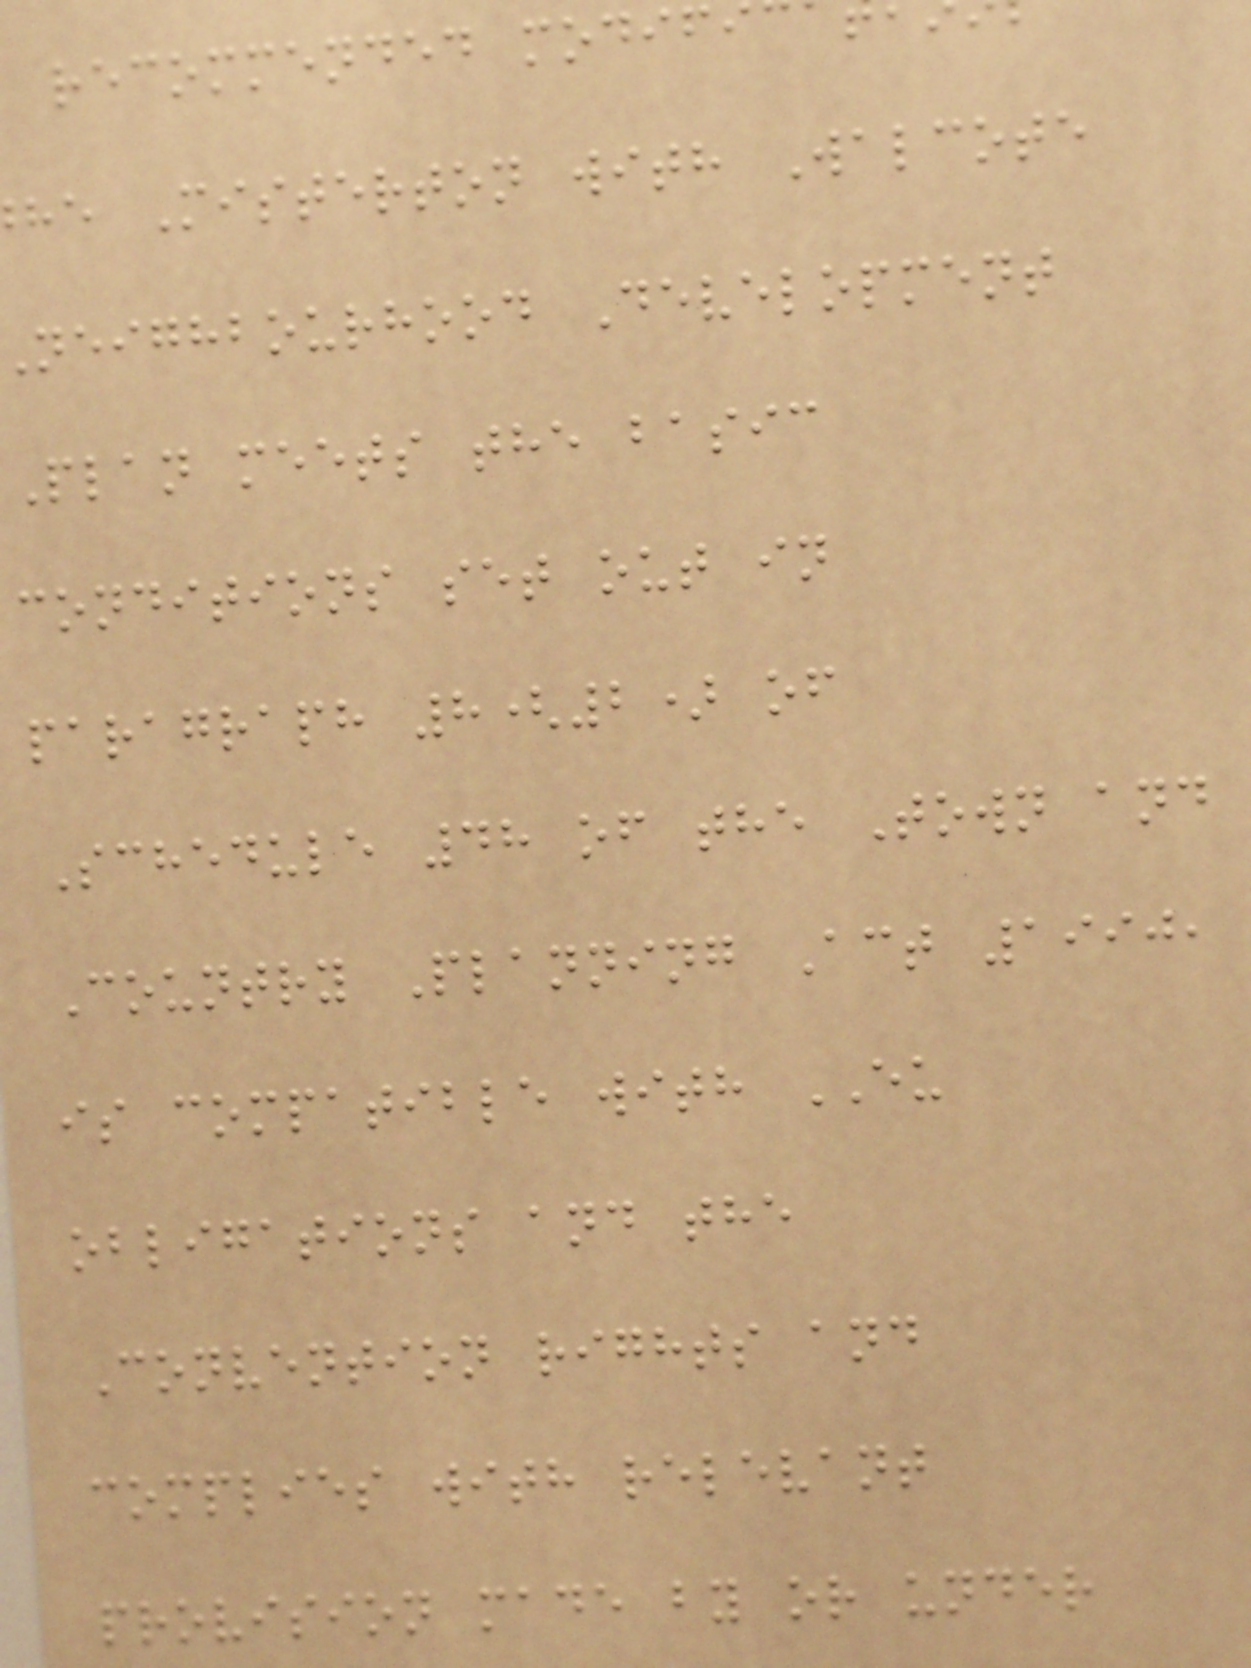recommended modifi
he Misterton with Walcote
neighbourhood Development
Plan meets the basic
conditions set out in
paragraph 8(2) of
Schedule 48 of the Town and
Country Planning Act 1990,
is compatible with EU
obligations and the
Convention rights and
complies with relevant
provision made by or under
